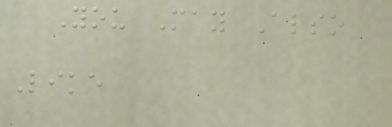You May Also
Like
